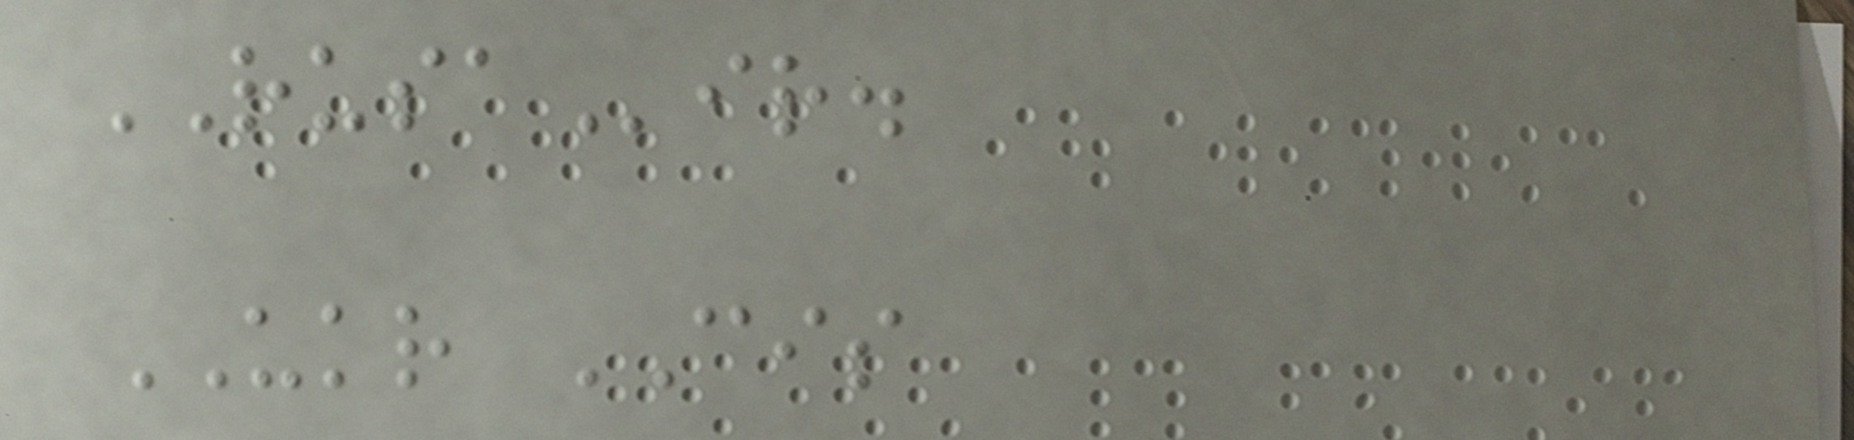RUSAir.
UKR CIS
